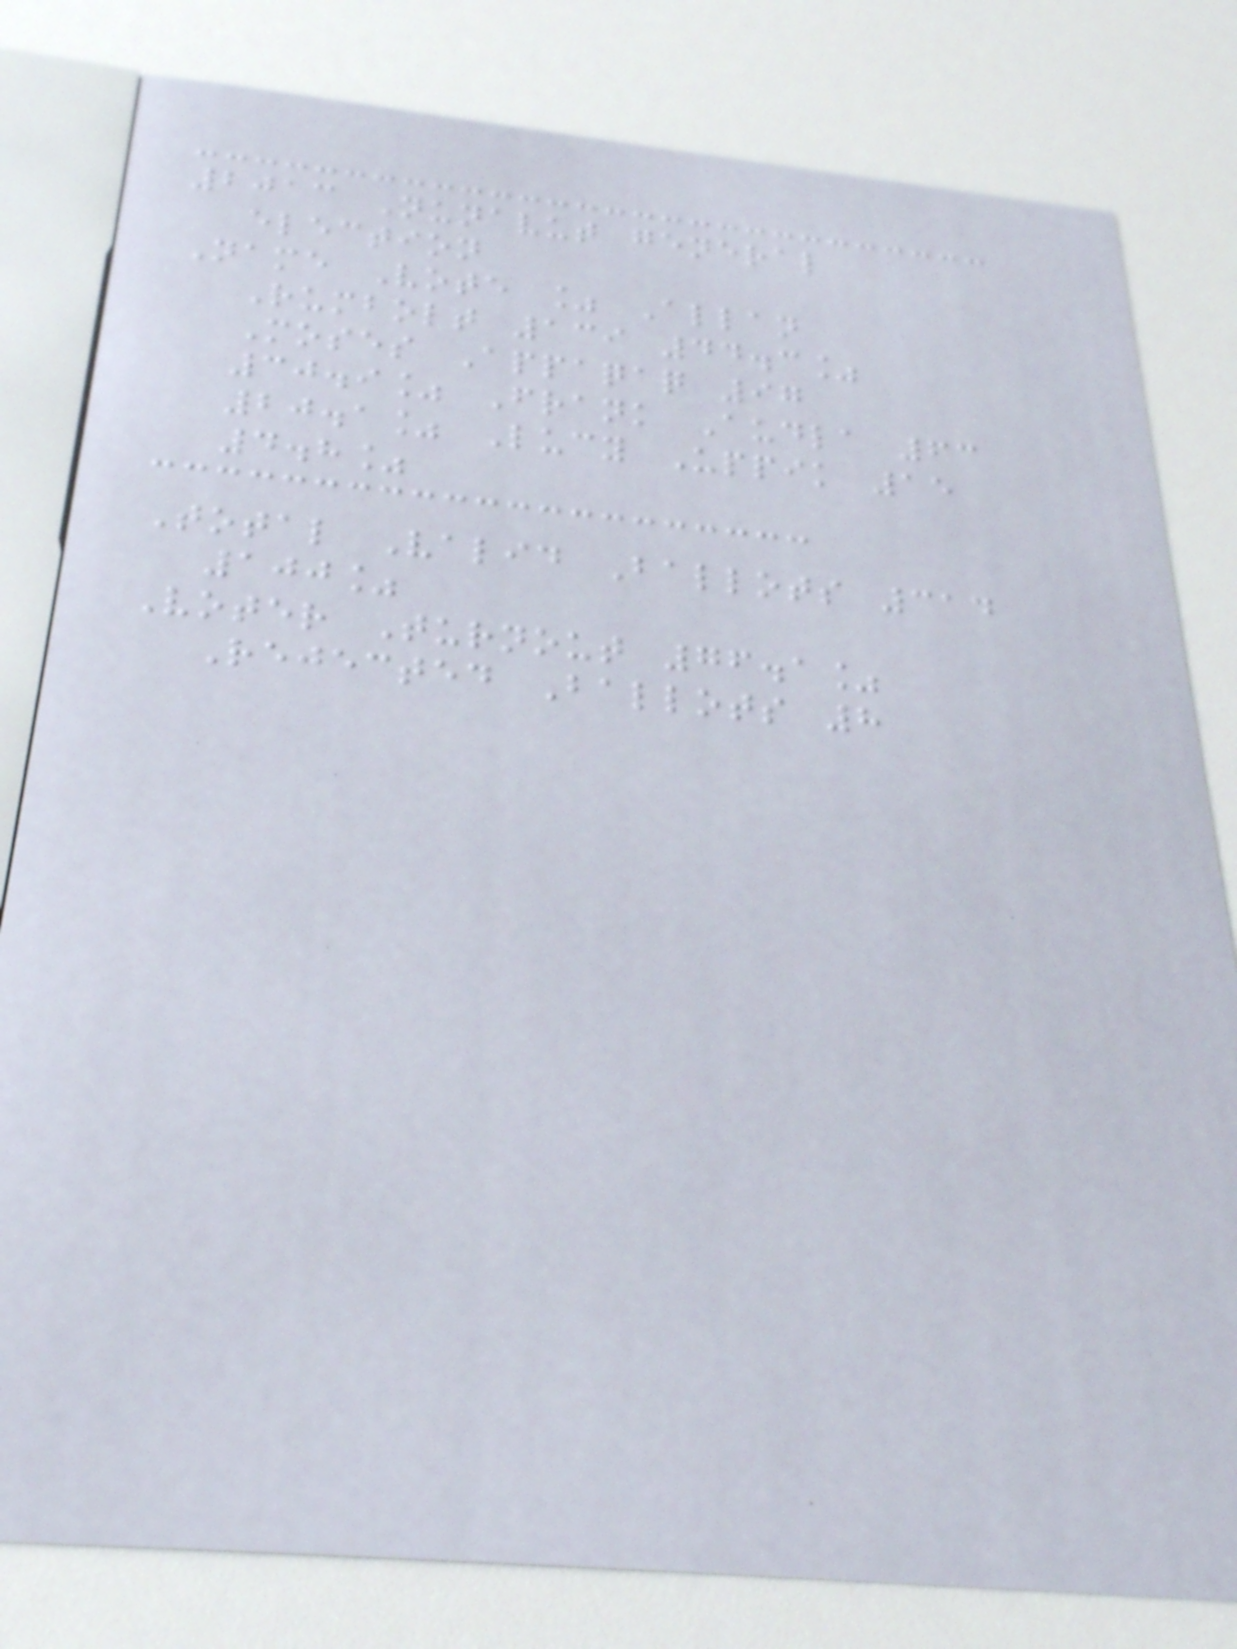2013 Nunavut general
election
Name Vote % Allan
Rumbolt 139 44.3%
Moses Appaqaq 97
30.9% Frank Audla 63
20.1% Lucy Uppik 15
4.8%
Total Valid Ballots 314
100%
Voter Turnout 76.1%
Rejected Ballots 8
